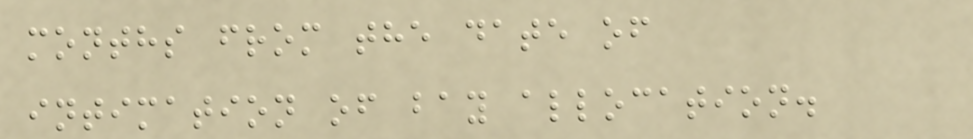months from the date of
intimation of bay allocation.
